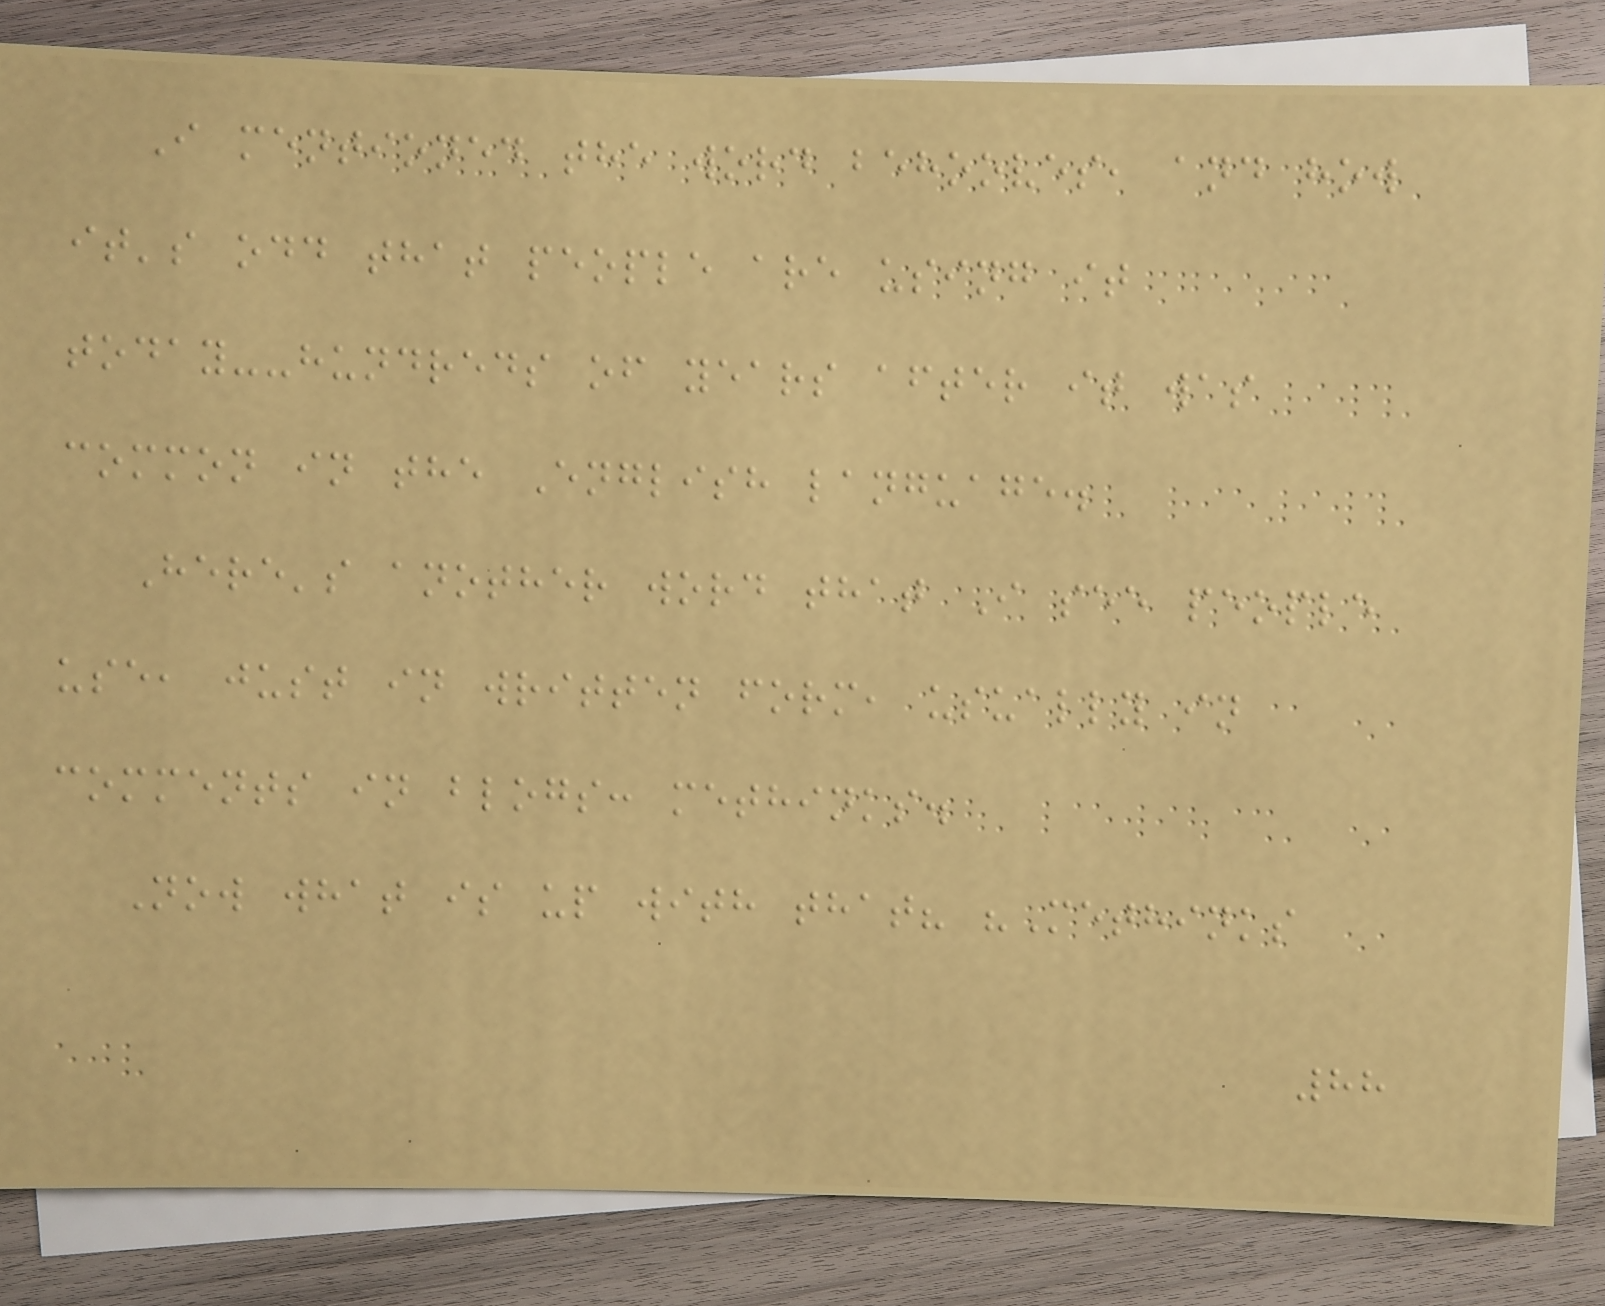I mentioned the word behooves, and how
it's odd that people are using it
today--hundreds of years after it was
common in the English language.
Here's another word that I see people
use, just in written form, usually in
comments in blogs: methinks.
Now what is up with that? "Methinks
88
